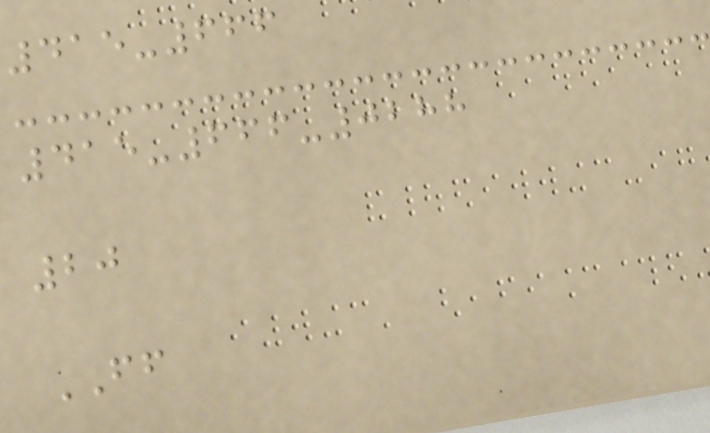415-666
415-666-0288
20
FF
